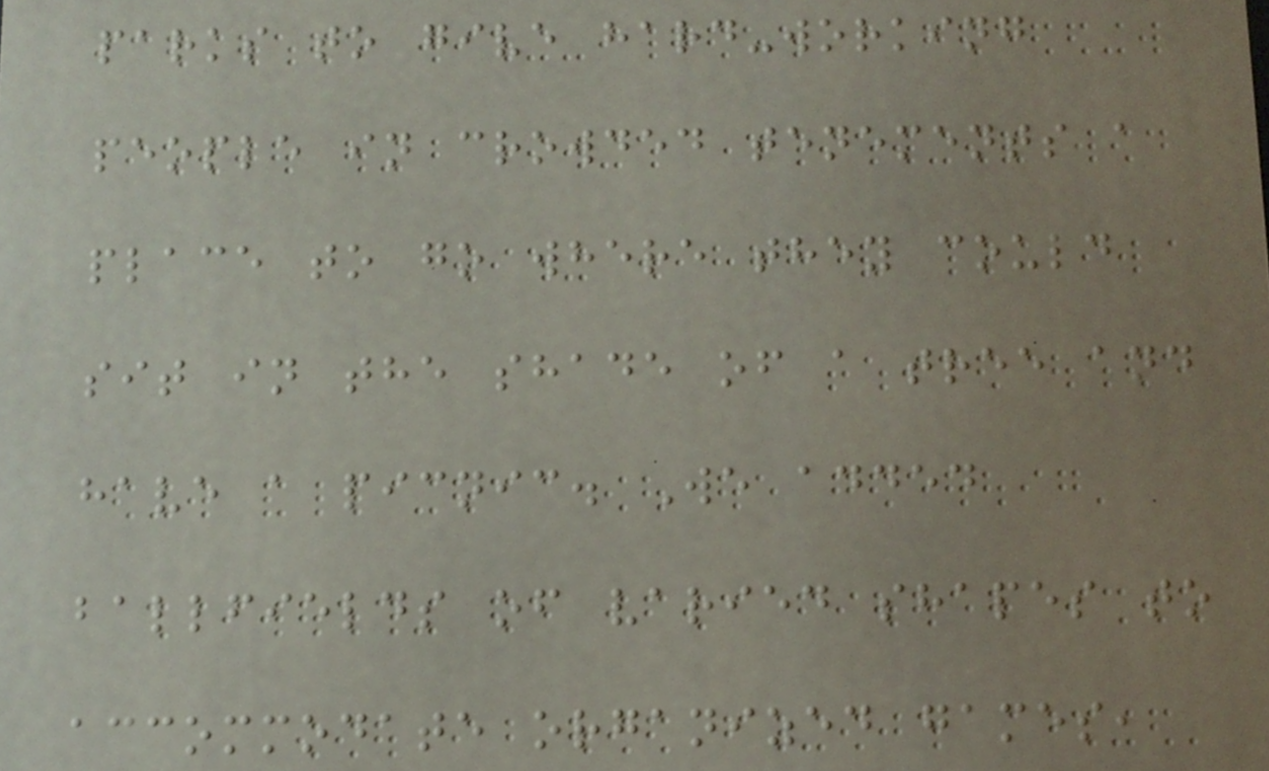parks to give hard-working
people in crowded tenements a
place to go where they could
sit in the shade of a tree and
have a picnic. We added
ballfields of varied shapes to
accommodate organized games,
